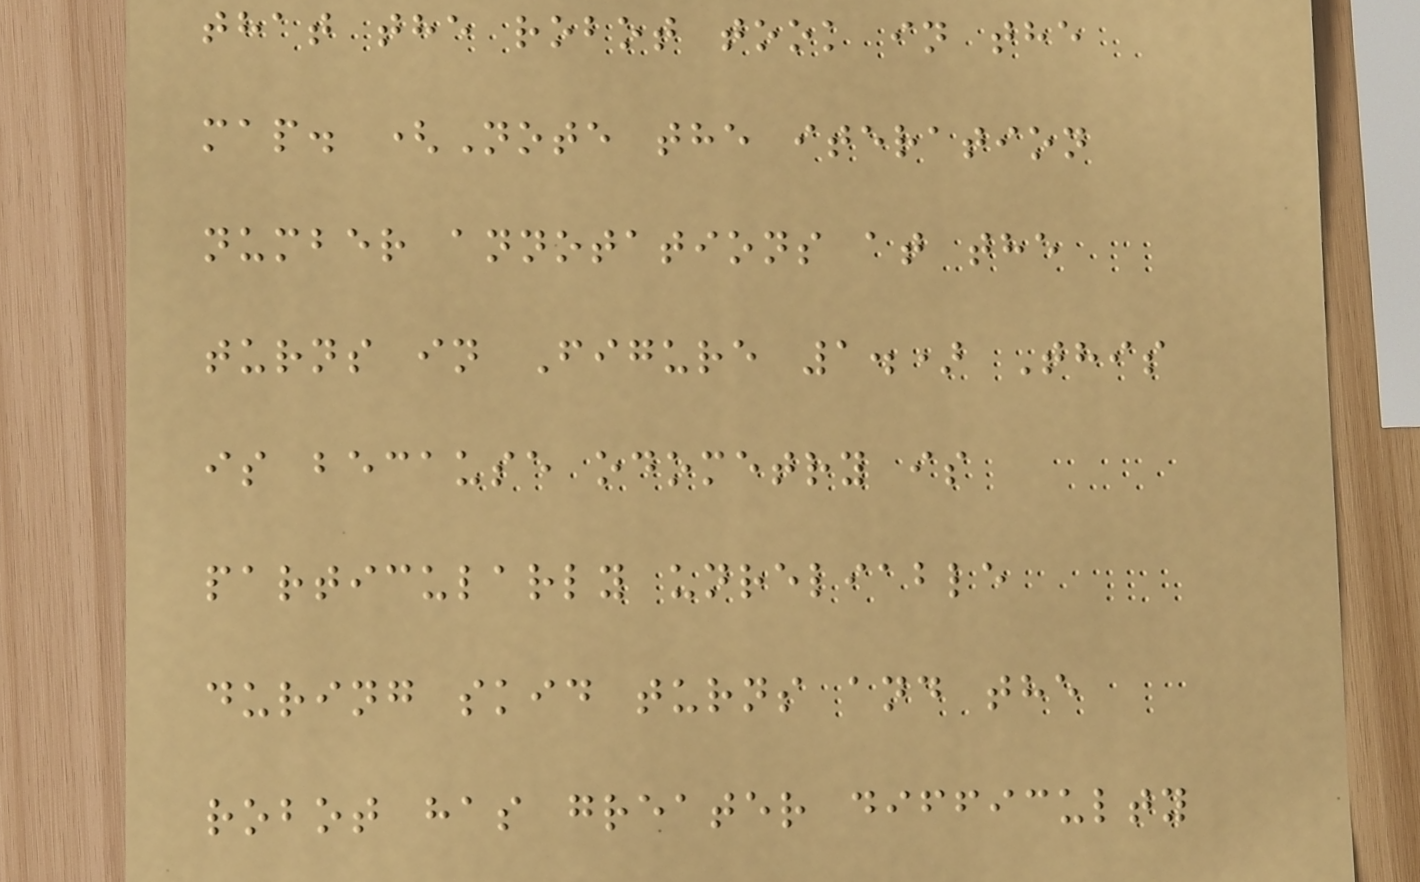that the robot took in the
map. (Note the iteration
number annotations at the
turns in Figure 1.) This
is because odometry is
particularly unreliable
during skid turns and the
robot has greater difficulty
